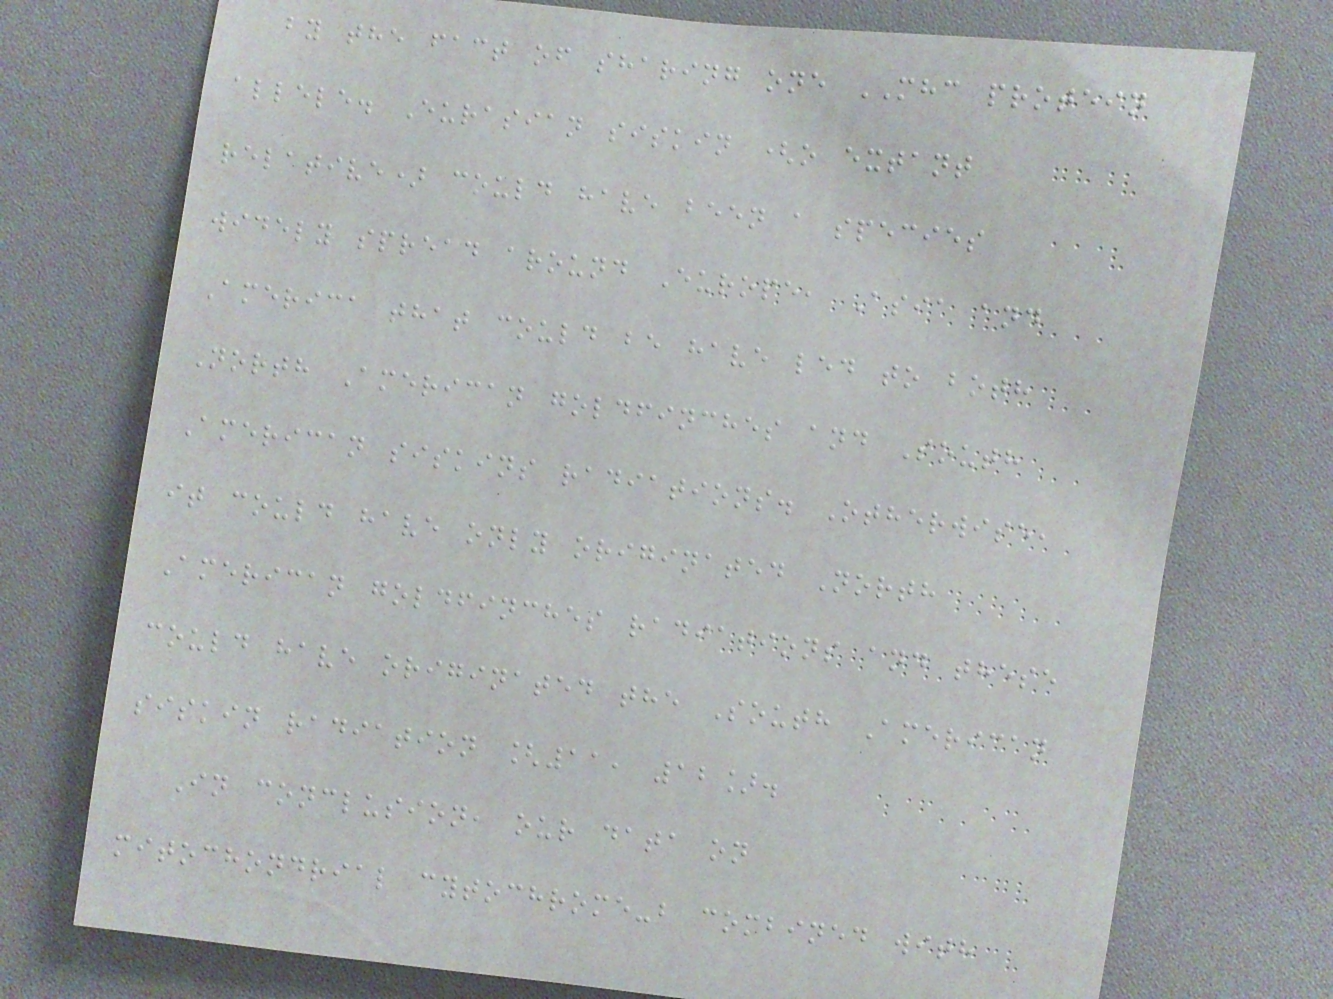by the fact of sharing one MHC protein
allele. Eurasian siskin (o extant
relative) could have been a species
widely spread around Europe, Asia and
America that could be have led to both
North American goldfinches and South
American siskins radiations. Otherwise,
it could have only originated North
American goldfinches radiations and these
could have originated the South American
siskin radiation [11, 12].
In conclusion, our data on
mitochondrial cytochrome-b combined with
